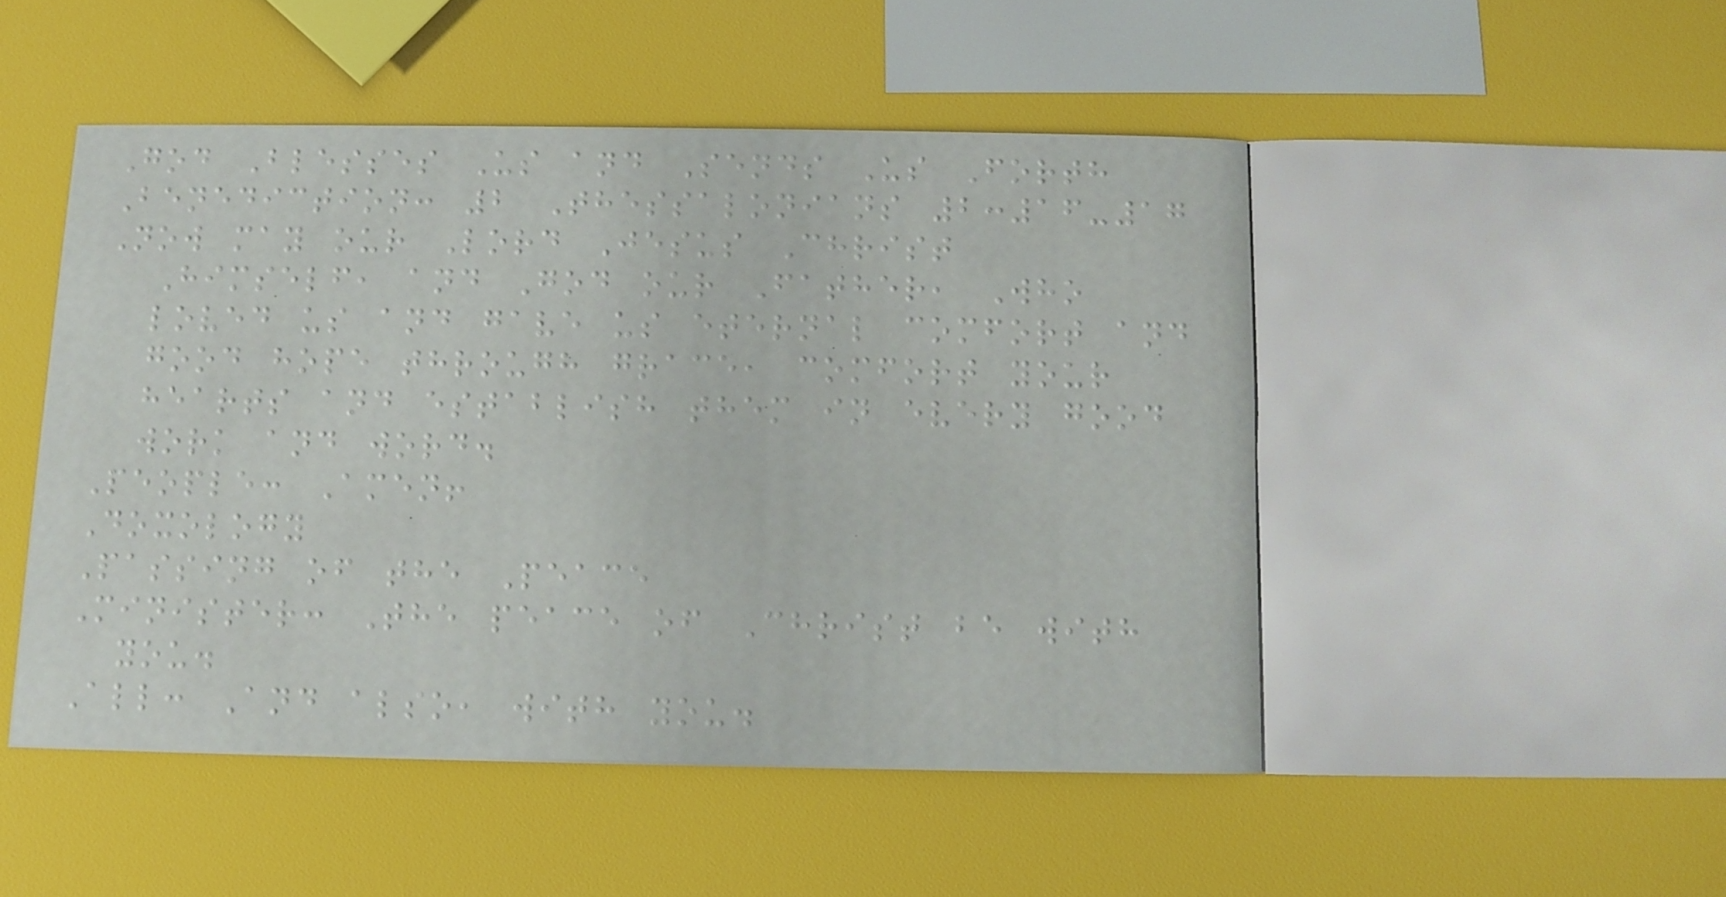God Blesses Us and Sends Us Forth
Benediction: 2 Thessalonians 2:16-17
Now may our Lord Jesus Christ
Himself, and God our Father, Who
loved us and gave us eternal comfort and
good hope through grace, comfort your
hearts and establish them in every good
work and word.
People: Amen!
Doxology
Passing of the Peace
Minister: The peace of Christ be with
you.
All: And also, with you.
